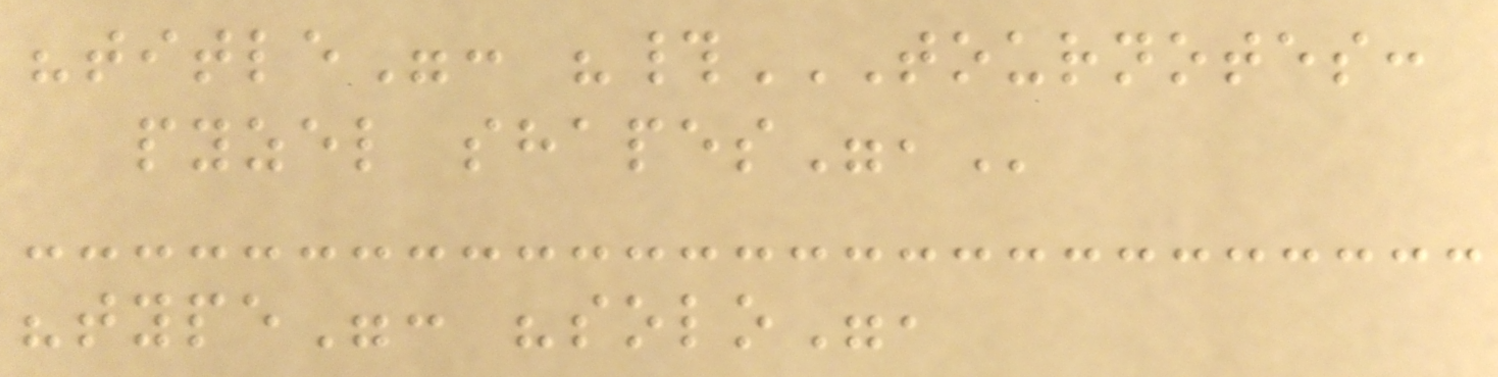"title": "#TOURNOTES:
PYZEL SHAPES",
"type": "solo",
